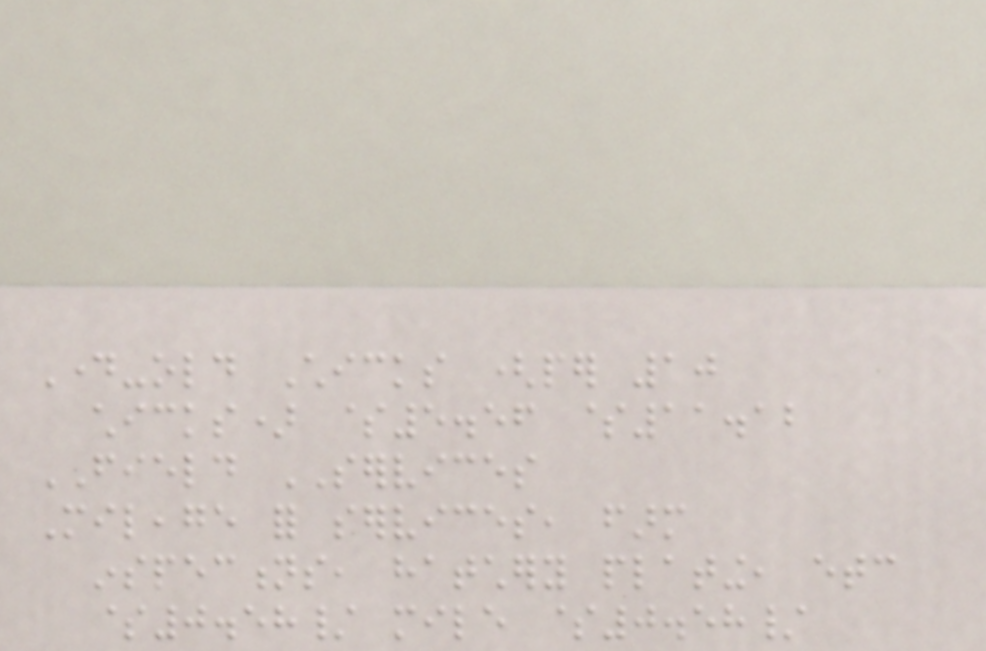Day-old Chicks (per 10
chicks) $5.56 $11.12
FIELD SERVICES
Mileage for services, farm
inspections, hatchery plating, etc
$0.58/ mile $0.58/
